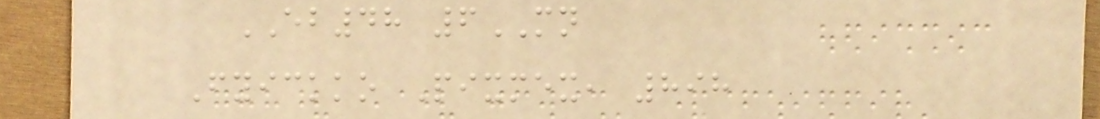EB48 6MN
Fyickko Pixmex, 898
